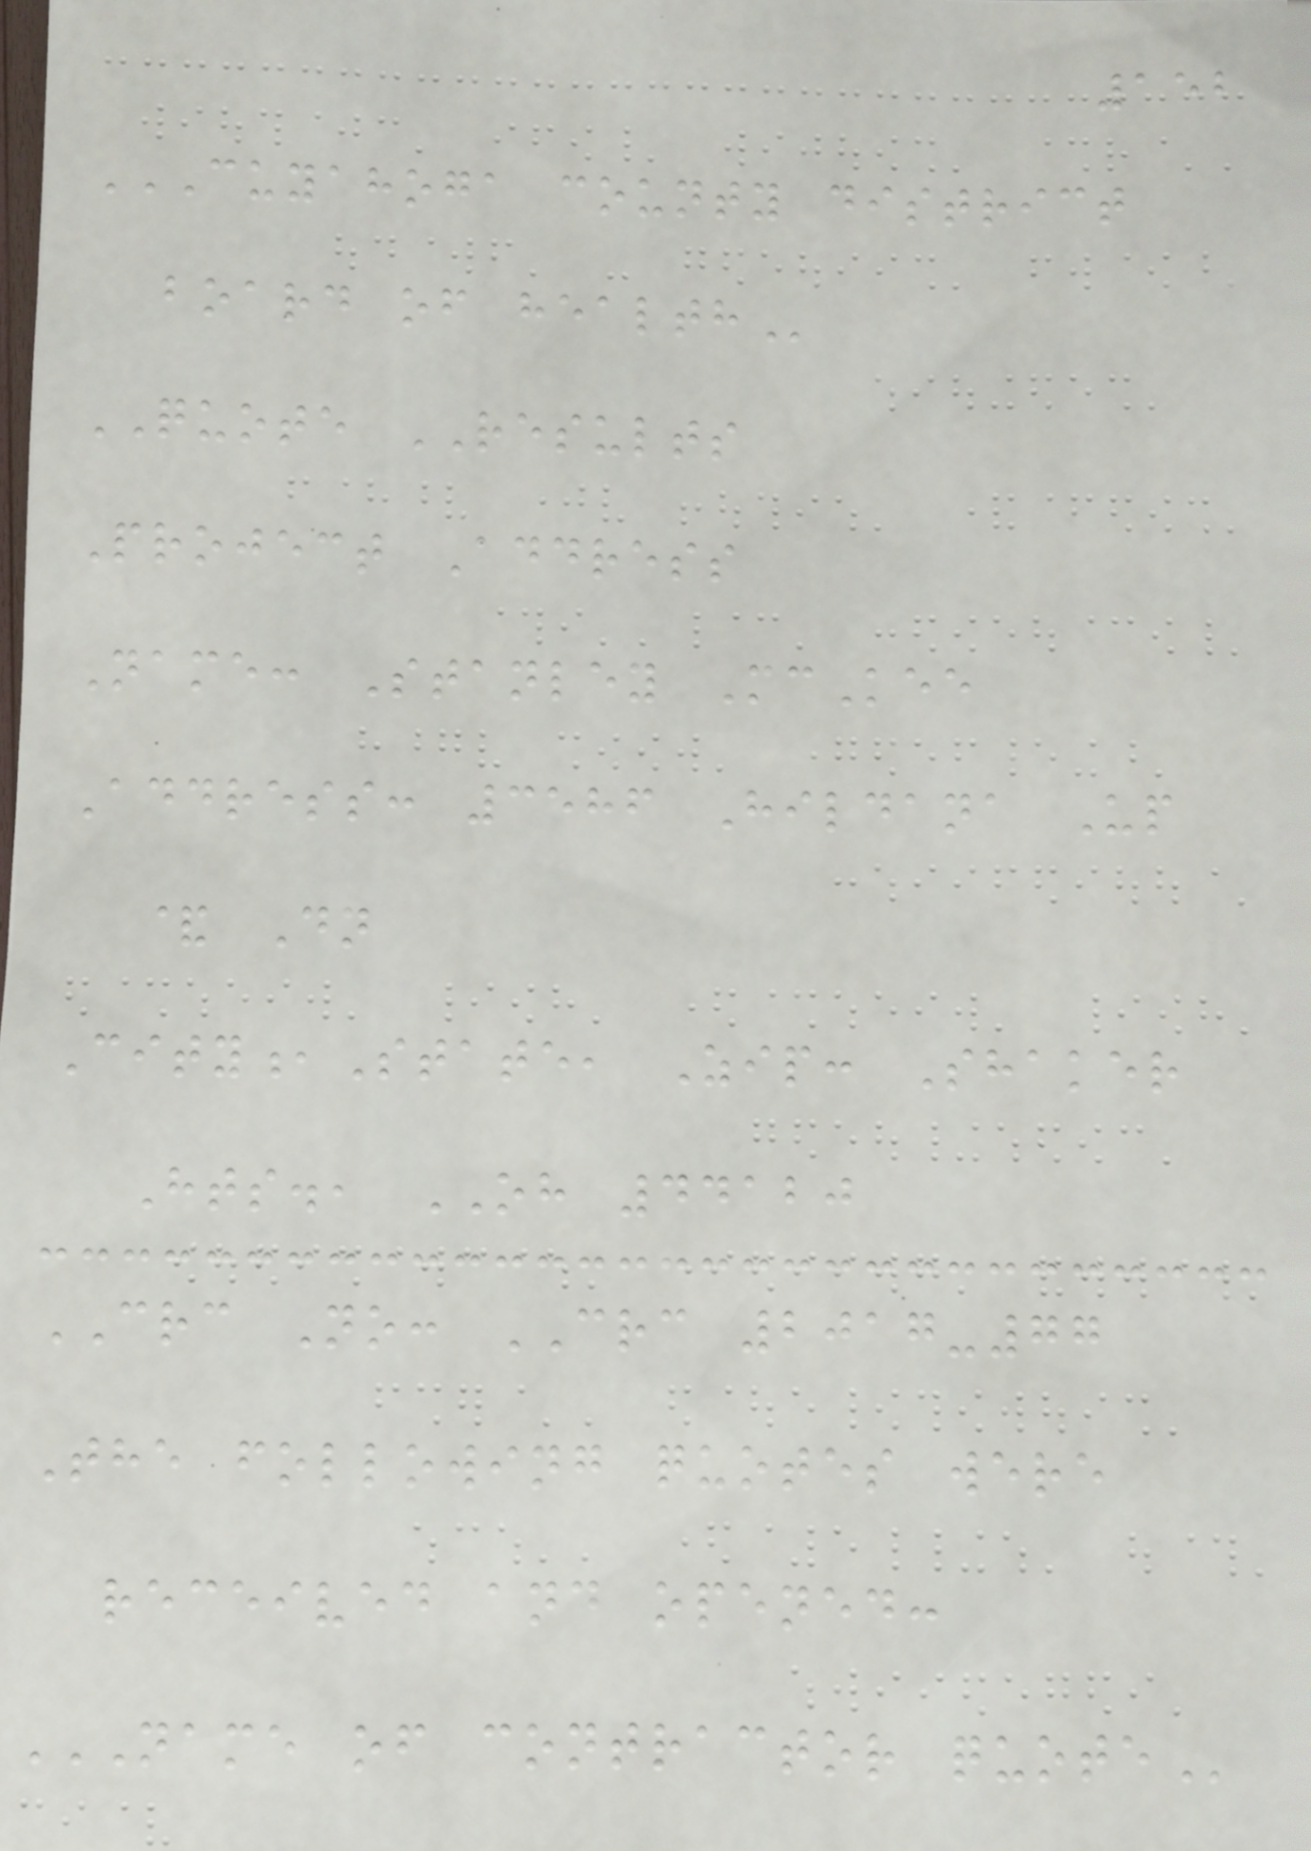152
CUYAHOGA COUNTY DISTRICT
BOARD OF HEALTH
QUOTE RESULTS
Project Address
Name: Stanley McKee
Address: 3586 Hildana Up
& Dn
City,State, Zip: Shaker
Hts., OH 44120
CRC No: CRC 2017-77
The following quotes were
received and opened:
NAME OF CONTRACTOR QUOTE
